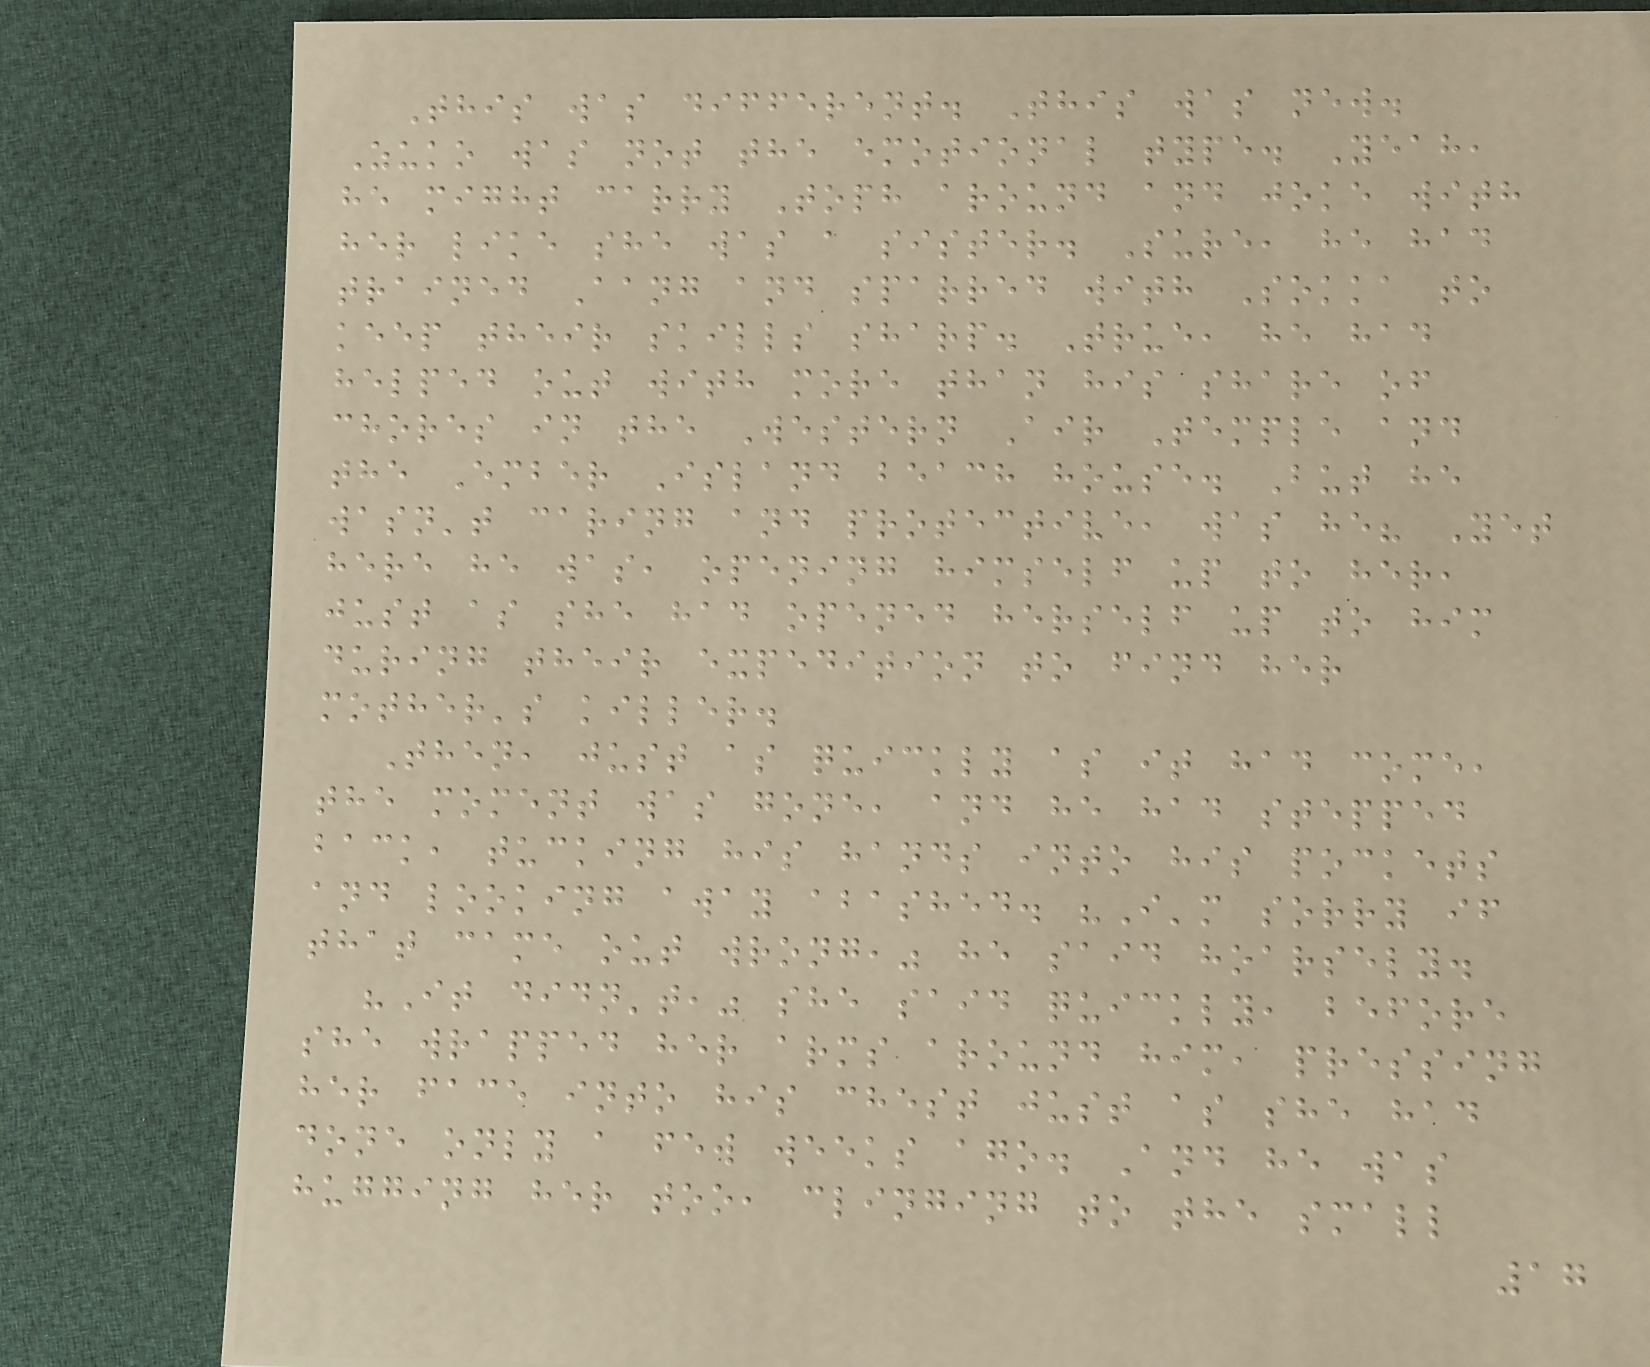This was different. This was new.
Zuko was not the emotional type. Yeah,
he might carry Toph around and joke with
her like she was a sister. Sure, he had
trained Aang and sparred with Sokka to
keep their skills sharp. True, he had
helped out with more than his share of
chores in the Western Air Temple and
the Ember Island beach house. But he
wasn't caring and protective, was he? Yet
here he was, opening himself up to her,
just as she had opened herself up to him
during their expedition to find her
mother's killer.
Then, just as quickly as it had come,
the moment was gone, and he had stepped
back, tucking his hands into his pockets
and looking away abashed. "I'm sorry if
that came out wrong," he said hoarsely.
"It didn't," she said quickly, before
she wrapped her arms around him, pressing
her face into his chest just as she had
done only a few weeks ago. And he was
hugging her too, clinging to the small
17
